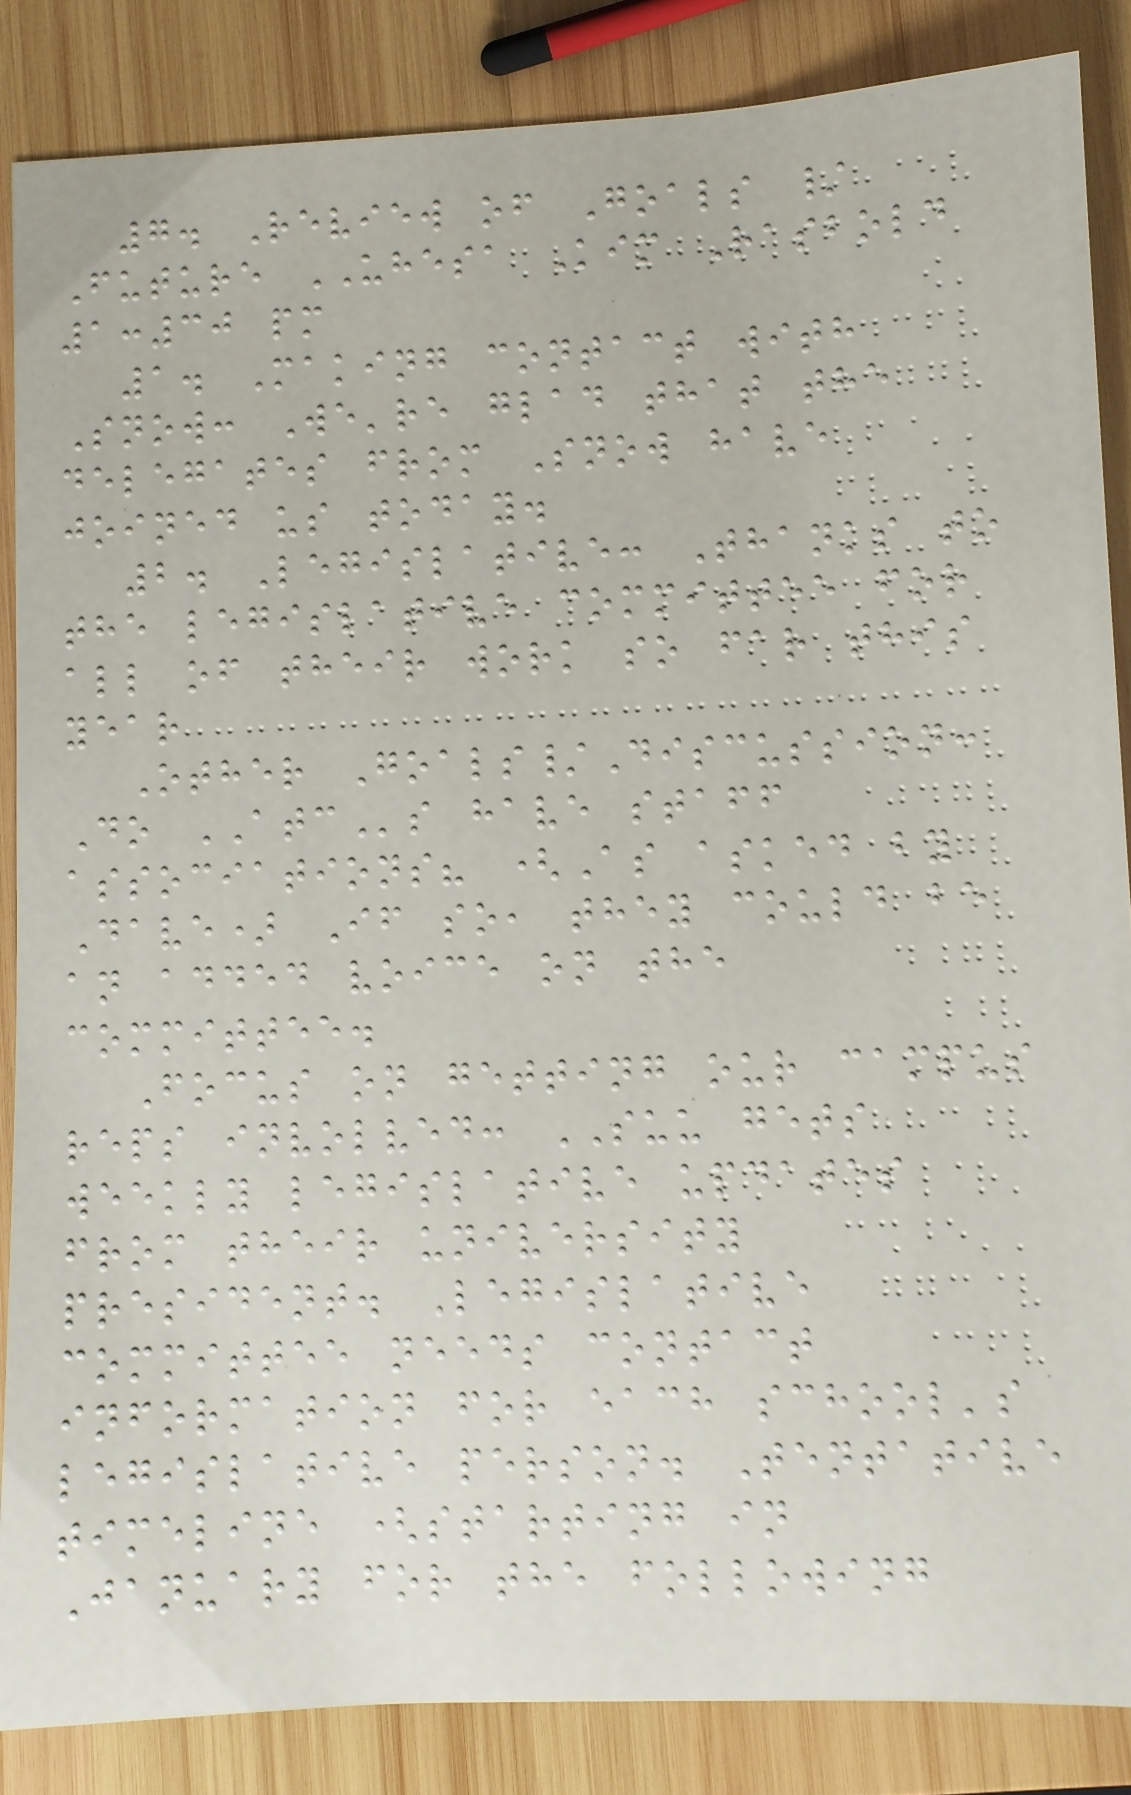7. Review of Goals /
Future UHESA Kim Rasbold
1:30 pm
1. Making contact with
Snow: We're glad that the
delegates from Snow have
joined us today.
2. Legislative: Thanks to
the legislative committee for
all of their work so far this
year
Other Goals/Discussion:
Do ATCs have staff
associations? (As asked by
Dave) If so, they could be
an added voice on the
committee.
Focus on getting our campus
reps involved: SUU gets
weekly legislative updates
from their university
president. Legislative
committee needs contact
information for each school's
legislative person. Tentative
timeline (starting in
January for the following
